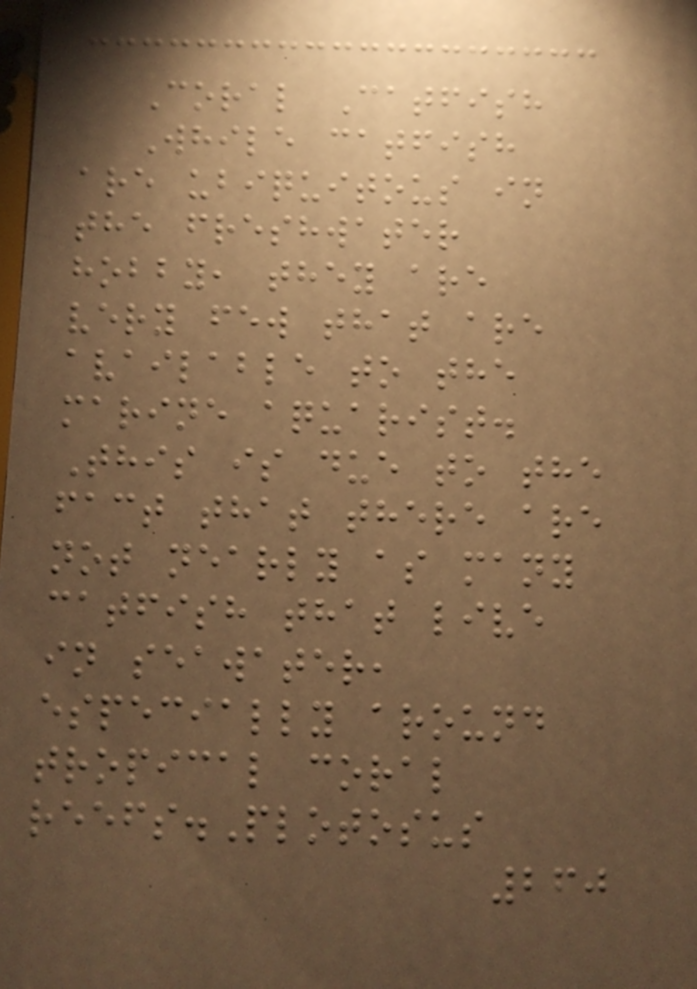Coral Catfish
While catfish
are ubiquitous in
the freshwater
hobby, they are
very few that are
available to the
marine aquarist.
This is due to the
fact that there are
not nearly as many
catfish that live
in seawater,
especially around
tropical coral
reefs.Plotosus
260
